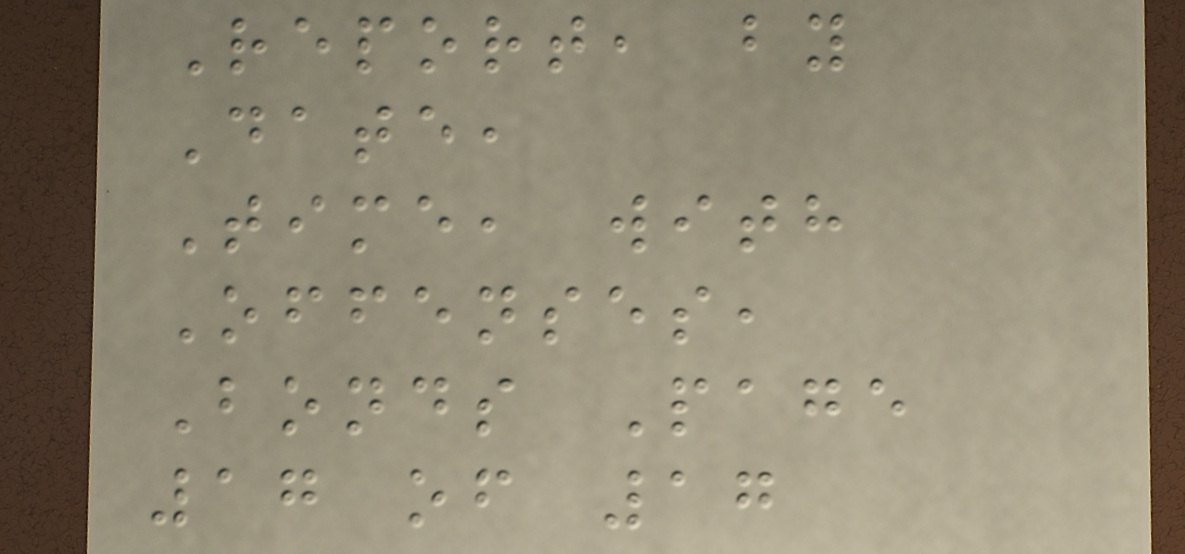Report, by
Date,
Time, with
Offenses,
Bonds Page
17 of 17
